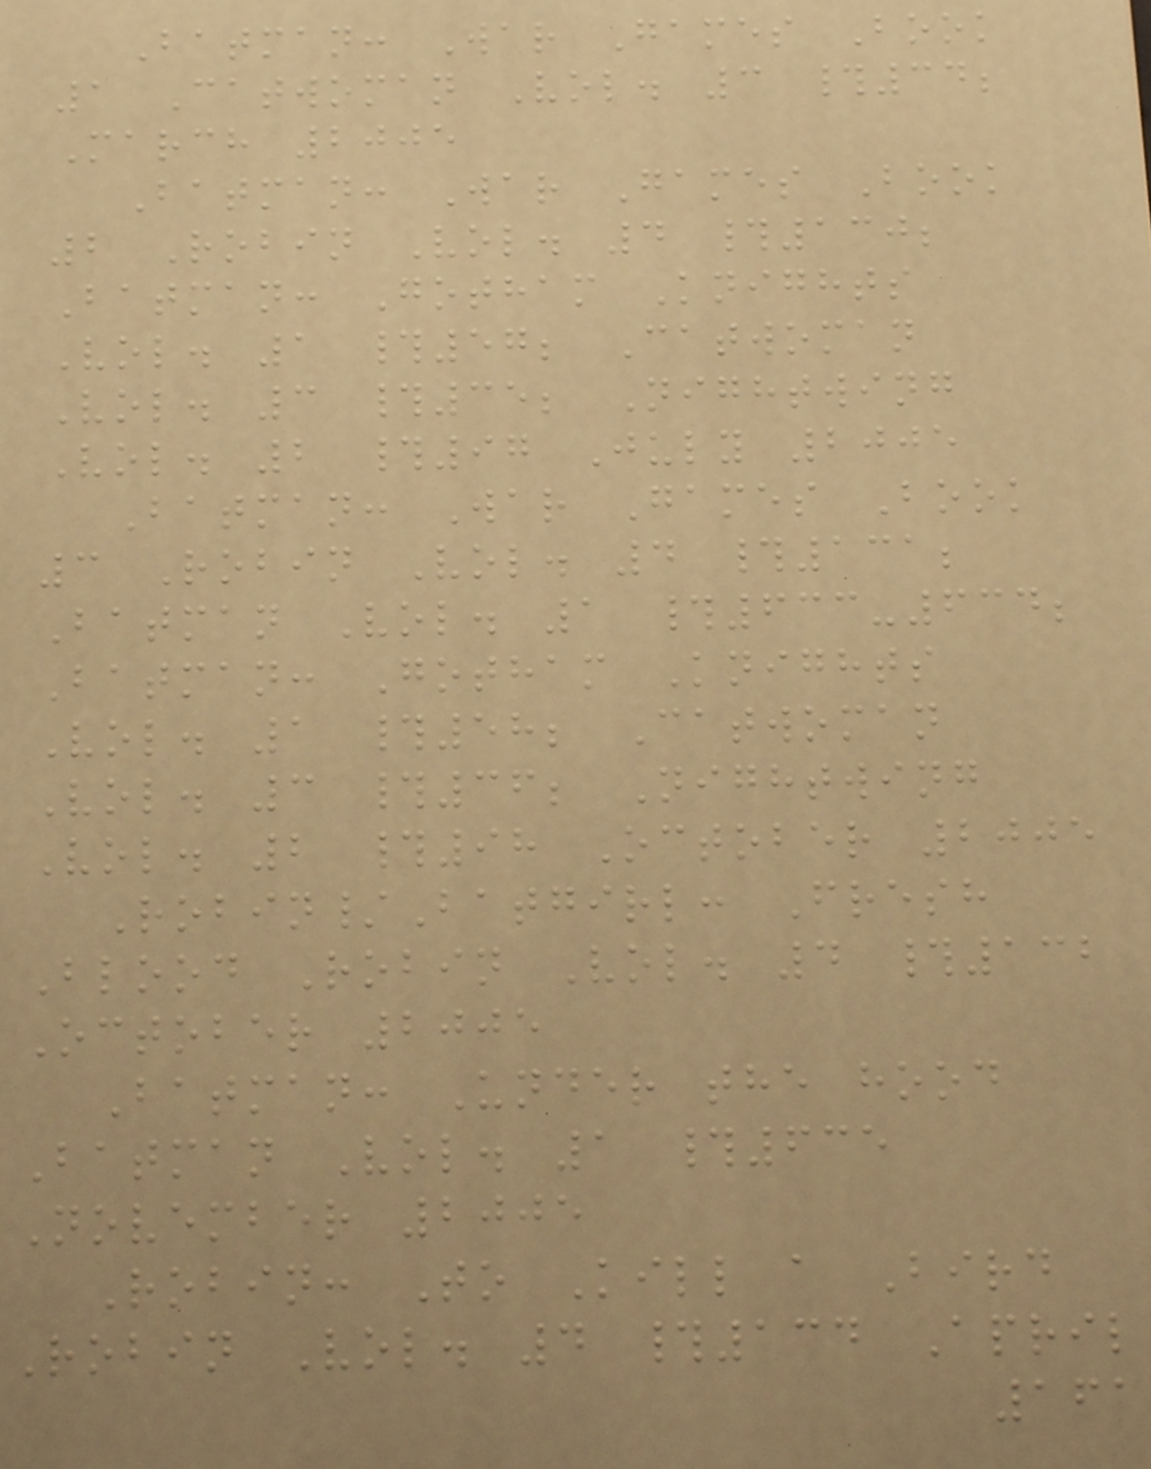Batman: War Games Book
1 Catwoman Vol. 3 #34;
March 2005
Batman: War Games Book
2 Robin Vol. 4 #130;
Batman: Gotham Knights
Vol. 1 #57; Catwoman
Vol. 3 #35; Nightwing
Vol. 2 #97 July 2005
Batman: War Games Book
3 Robin Vol. 4 #131;
Batman Vol. 1 #633-634;
Batman: Gotham Knights
Vol. 1 #58; Catwoman
Vol. 3 #36; Nightwing
Vol. 2 #98 October 2005
Robin/Batgirl: Fresh
Blood Robin Vol. 4 #132
October 2005
Batman: Under the hood
Batman Vol. 1 #635
November 2005
Robin: To Kill a Bird
Robin Vol. 4 #134 April
161
